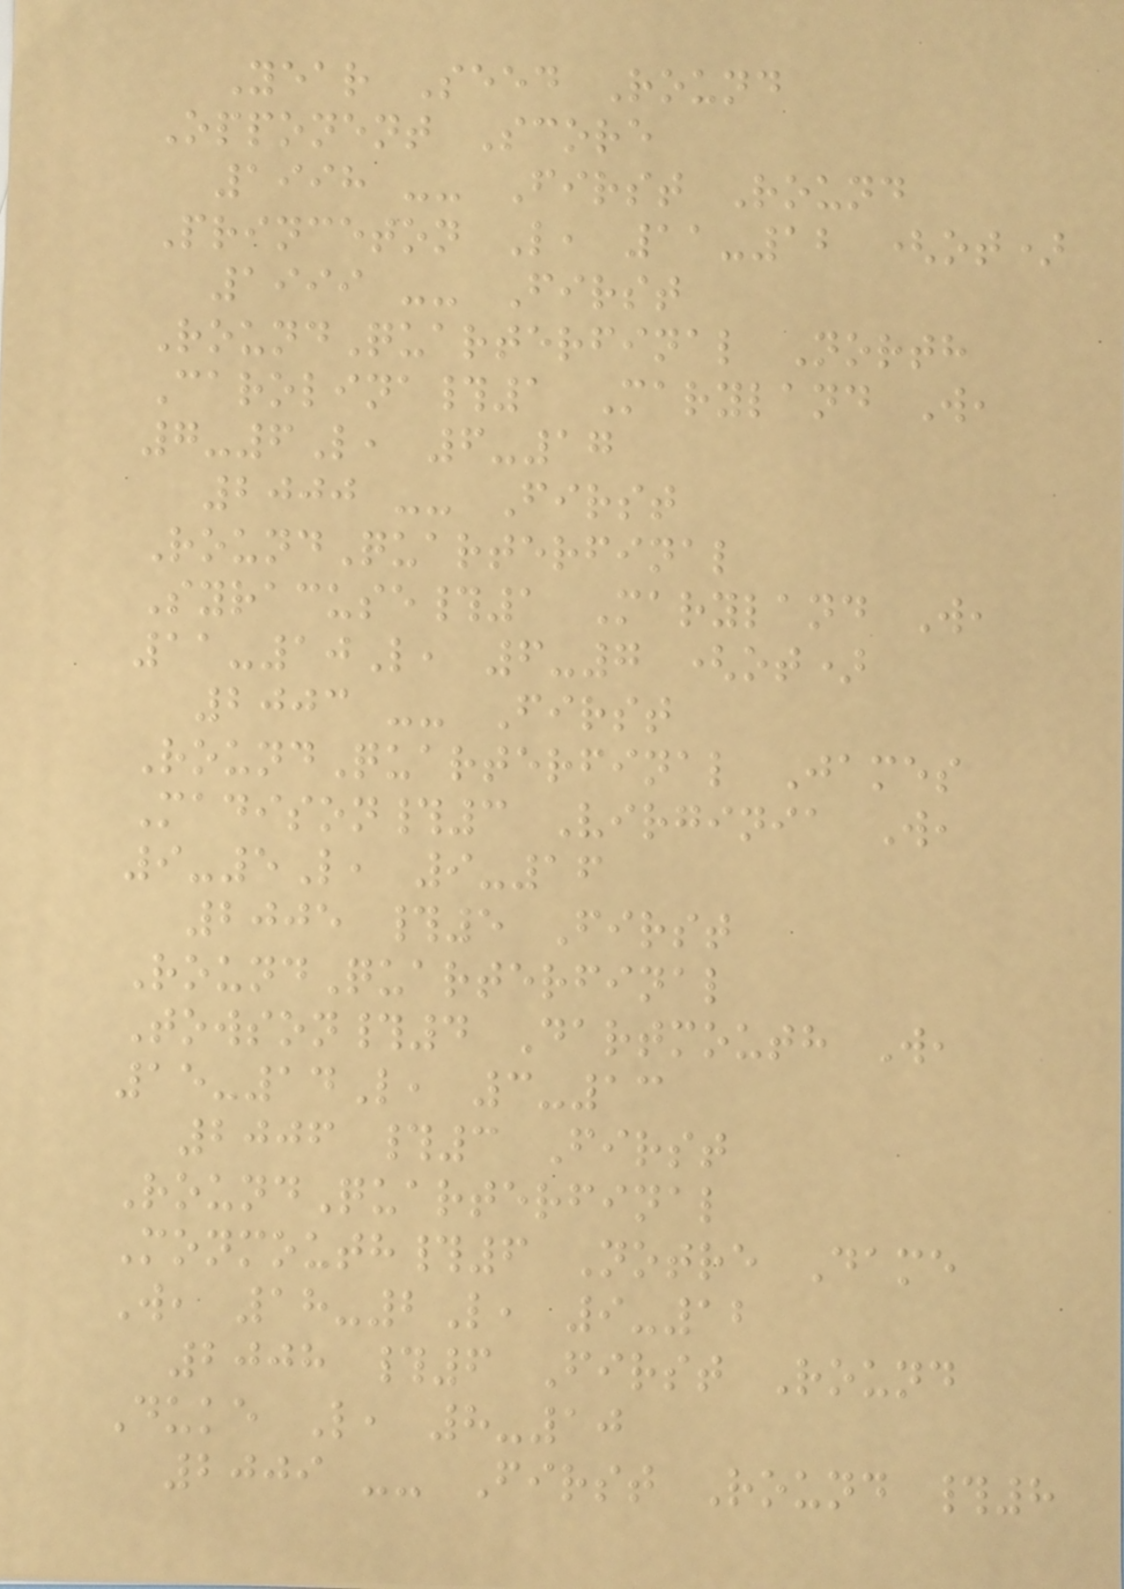Year Seed Round
Opponent Score
1998 -- First Round
Princeton L, 11-12 (ot)
1999 -- First
RoundQuarterfinal North
Carolina#1 Maryland W,
7-6L, 6-17
2000 -- First
RoundQuarterfinal
Syracuse#1 Maryland W,
11-10L, 6-7 (ot)
2003 -- First
RoundQuarterfinal James
Madison#3 Virginia W,
9-5L, 9-16
2005 #5 First
RoundQuarterfinal
Towson#4 Dartmouth W,
15-14L, 3-13
2006 #3 First
RoundQuarterfinal
Monmouth#6 Notre Dame
W, 18-2L, 9-12
2008 #6 First Round
Duke L, 8-10
2009 -- First Round #8
